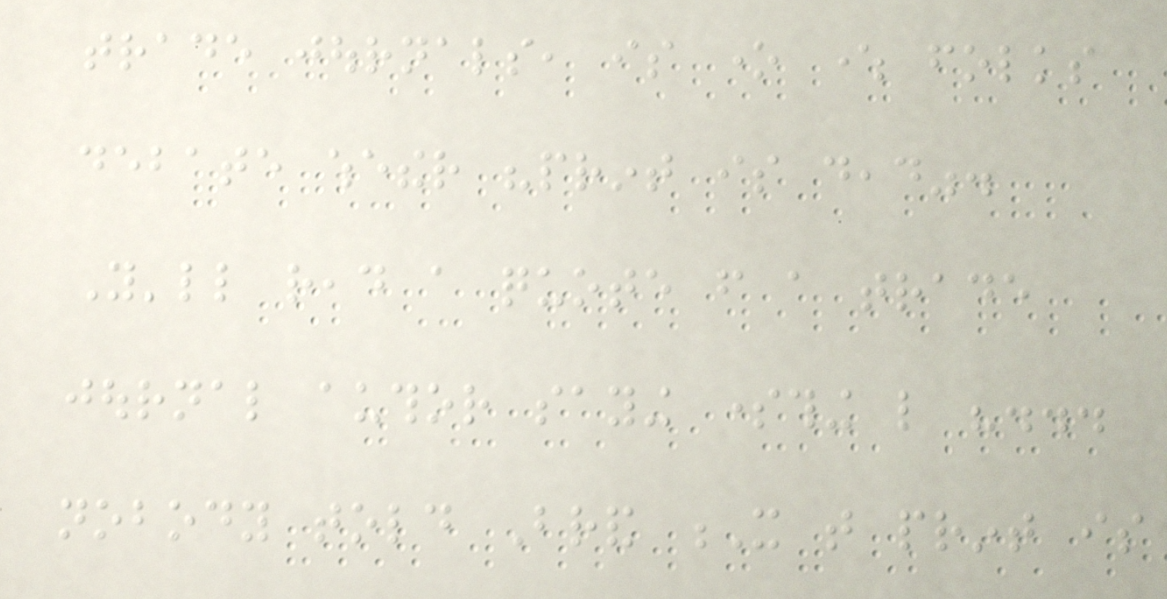trade journals, is one where folks
debate whether "print is dead".
You'll read a quote from a trade
journal author saying something like "...
nobody told Brand X that print is
